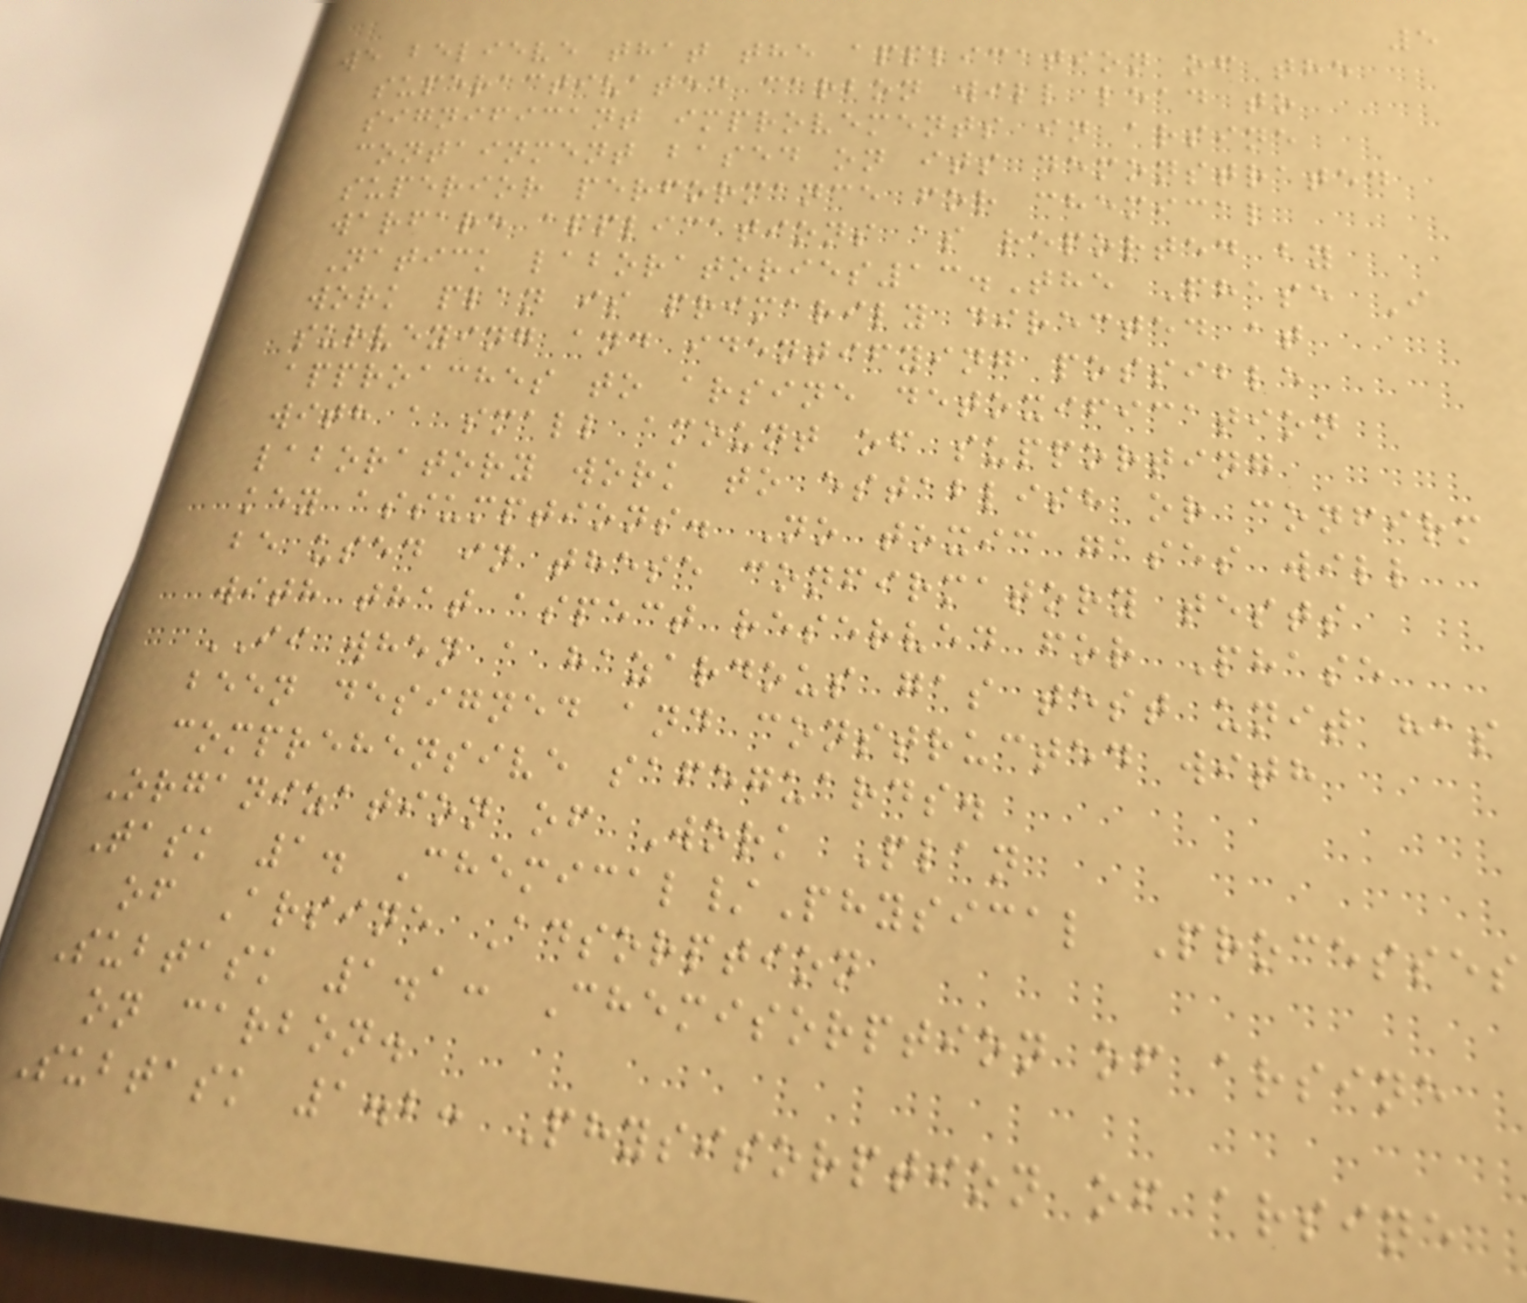5
we believe that the application of the
superactivated carbon will lead to
significant improvements in arsine
containment based on its demonstrated
superior performance for chemical
warfare applications as reported by
Natick laboratories13.The Phase I
work plan is primarily directed at
surveying and identifying possible
approaches to arsine detoxification
with a small amount of supporting
laboratory work to establish or confirm
key assumptions. No toxic gases will
be used in these confirmatory tests
with that aspect reserved for Phase
II when a hazardous gas test unit has
been designed and constructed with
comprehensive safeguards.
Organization of Work Plan
Task 1. Chemical/Physical Processes
of Arsine Adsorption
Subtask 1.1: Chemisorption of arsine
on carbon.
Subtask 1.2: Physisorption of arsine
